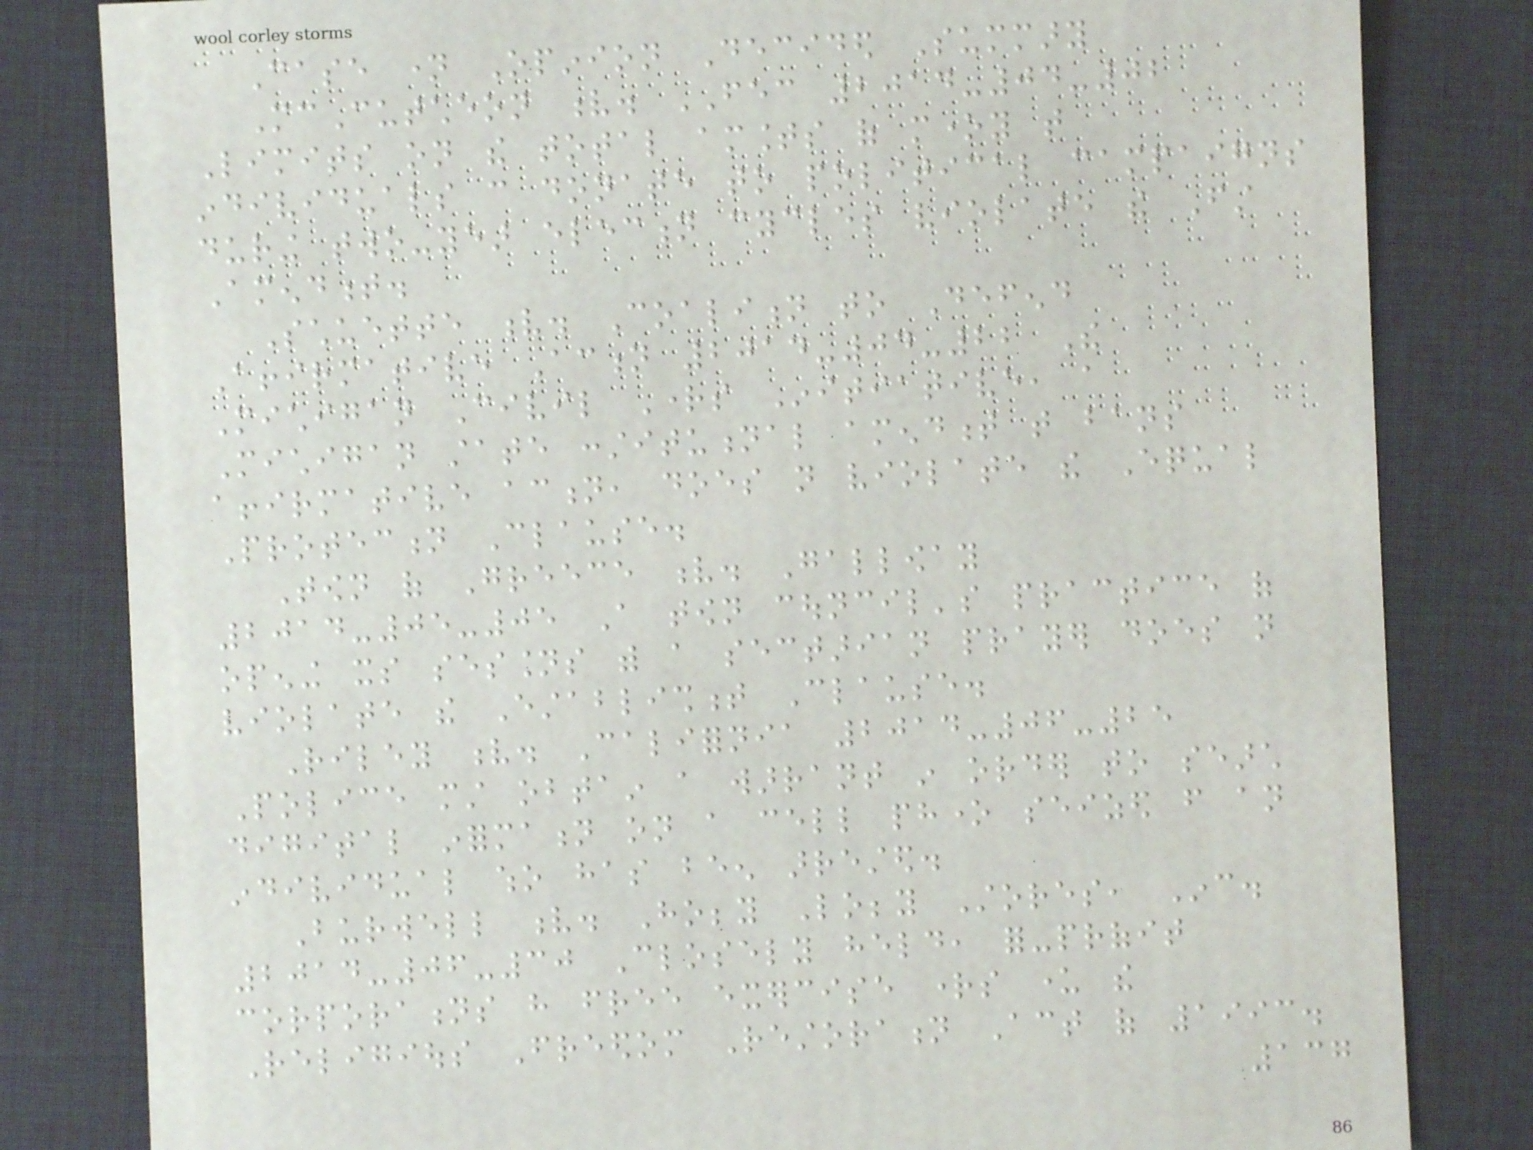Case name Opinion Decided Summary
McCutcheon v. FEC 2014-04-02
Limits on the total amounts of money that
individuals can donate to political campaigns
during two-year election cycles violate the First
Amendment.
Schuette v. Coalition to Defend
Affirmative Action 2014-04-22 The
Michigan Civil Rights Initiative, a
Michigan state constitutional amendment that bans
affirmative action, does not violate the Equal
Protection Clause.
Town of Greece v. Galloway
2014-05-05 A town council's practice of
opening its sessions with a sectarian prayer does not
violate the Establishment Clause.
Riley v. California 2014-06-25
Police must obtain a warrant in order to search
digital information on a cell phone seized from an
individual who has been arrested.
Burwell v. Hobby Lobby Stores, Inc.
2014-06-30 Closely held, for-profit
corporations have free exercise rights under the
Religious Freedom Restoration Act of 1993.
137
